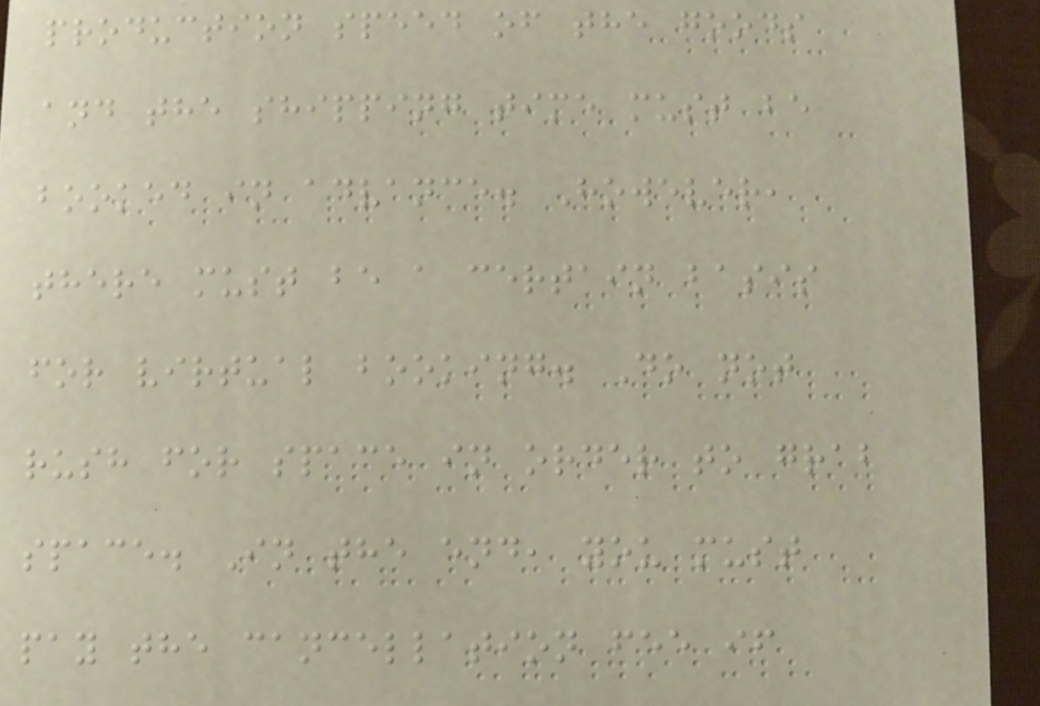production speed of the goods
and the shipping time must be
booked in advance. However,
there must be a certain basis
for virtual booking. Do not
rush for space in order to grab
space. In the end, you must
pay the cancellation fee if
